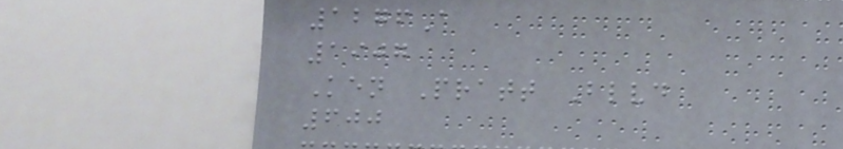1276A
1907
Ken Pratt Blvd
600
